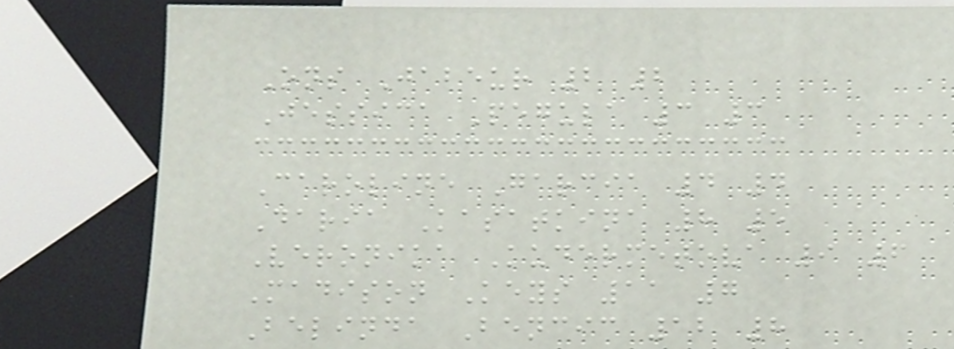Ons Jabeur 2 2
Jessica Pegula 3 3
Caroline Garcia 4 4
Daria Kasatkina 8 5
Veronika Kudermetova 9 6
Madison Keys 11 7
Belinda Bencic 12 8
